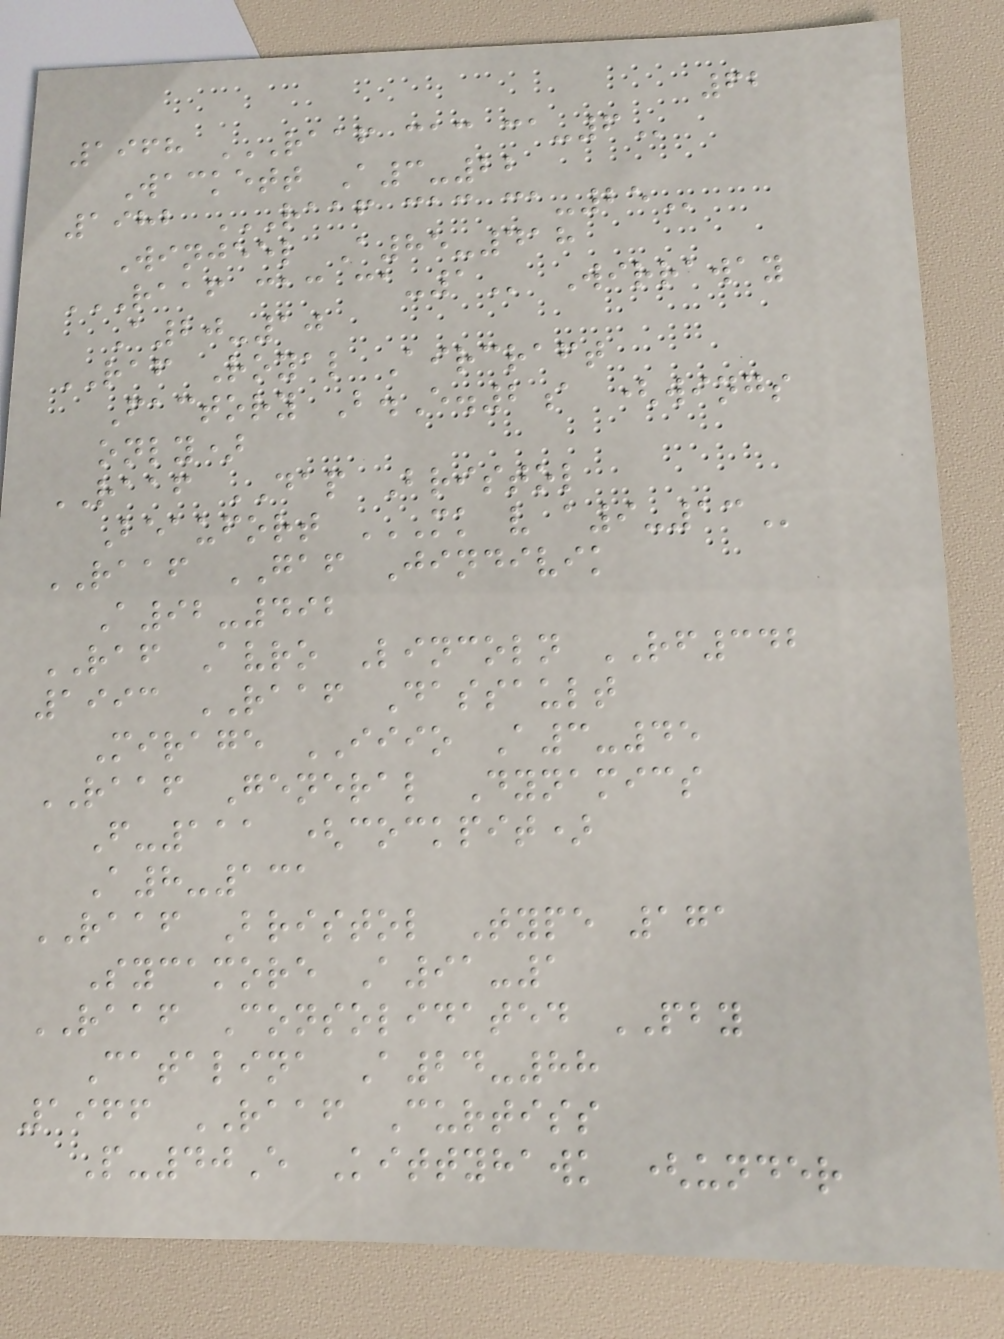62
1968 RAAF CAC CA-6
Wackett A3-22
1982 RAAF CAC CA-25
Winjeel A85-418
RAAF CAC CA-1 Wirraway
A20-10
RAF Royal Aircraft
Factory B.E.2a (wings
only)
RAAF DAP Bristol
Beaufort MK V A9-13
RAAF GAF Jindivik
A92-492
RAF Avro Lincoln RF342
1993 RAAF Dassault
Mirage IIIO A3-45
RAAF General Dynamics
F-111 (cockpit)
A8-131
RAAF Bristol Type 171
Sycamore A91-1
RAAF Consolidated PBY
Catalina A24-88
1966 RAAF Curtiss
P-40E Kittyhawk (under
